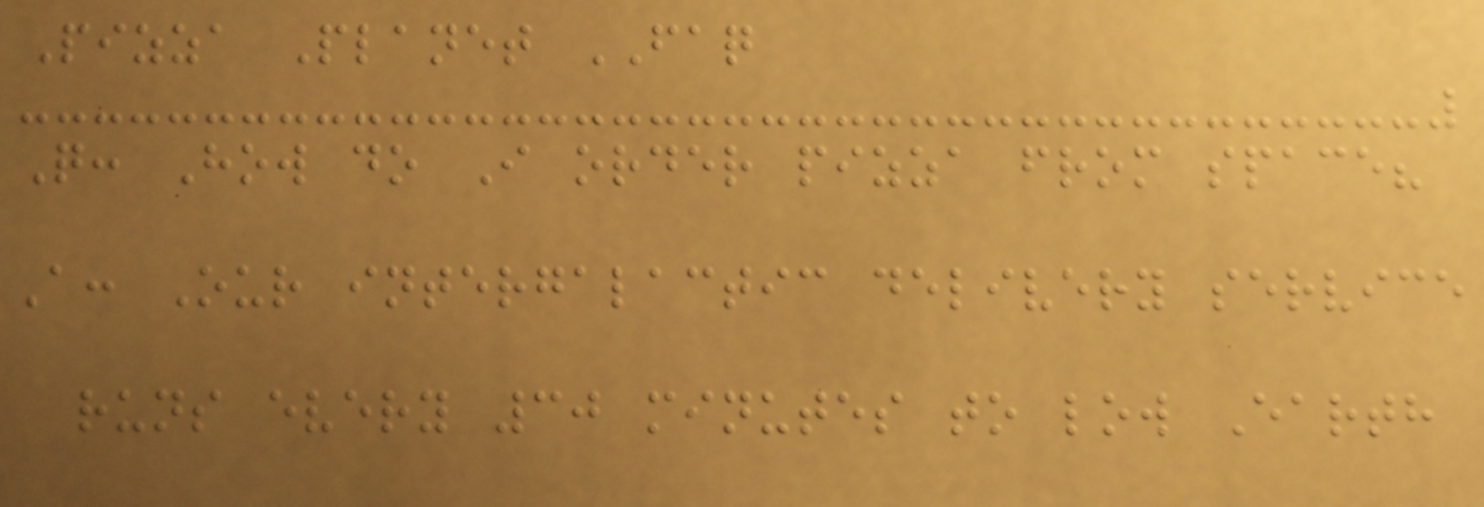Pizza Planet FAQ
Q: How do I order pizza from space?
A: Our intergalactic delivery service
runs every 30 minutes to low Earth
